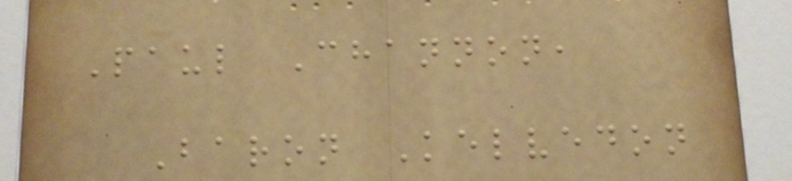Paul Channon,
Baron Kelvedon
